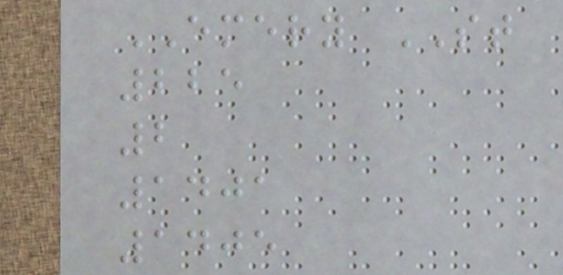EMERY ST
225
2
1401
1405
